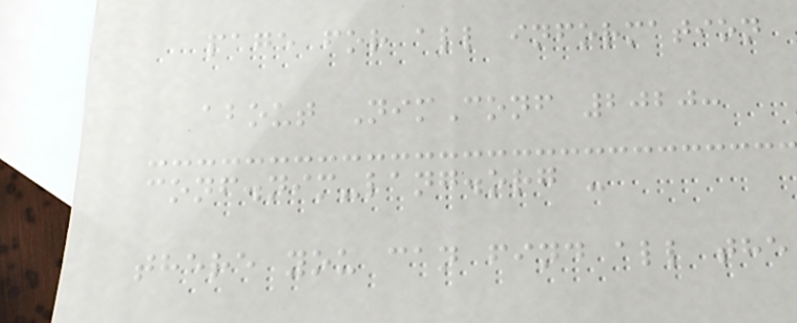page for all information
about NimConf 2020:
conf.nim-lang.org -
there you can find all the
